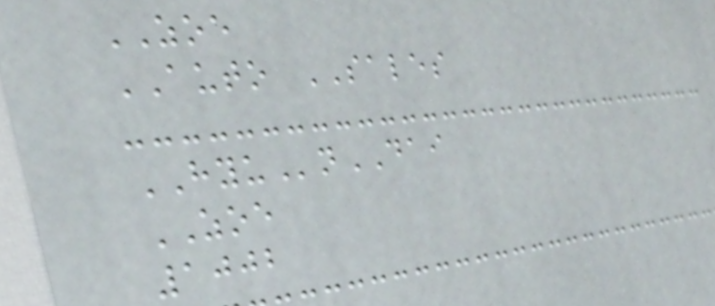ZOE
AUTO SALES
HYUnDAI
ZOE
1002
